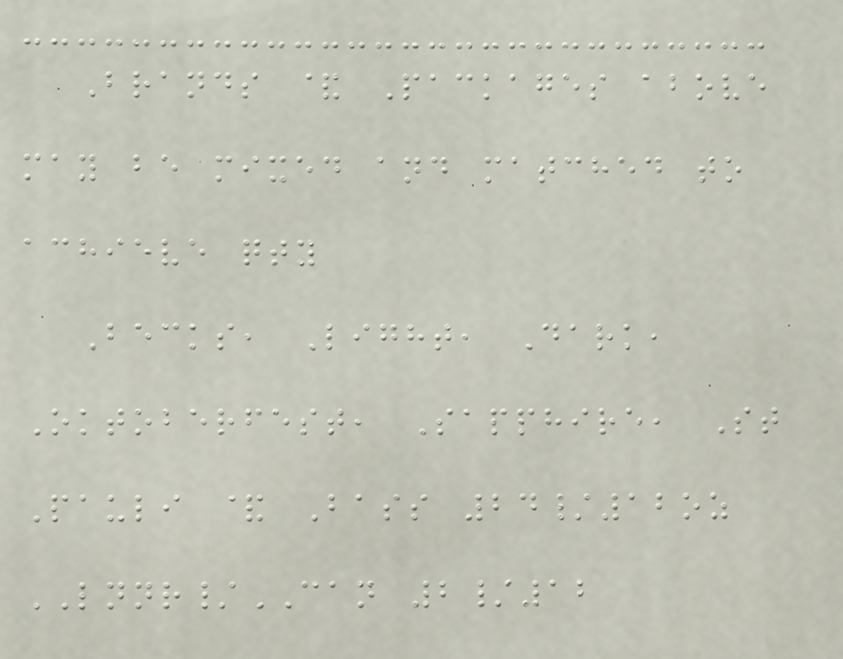Brands & Packages above
may be mixed and matched to
achieve qty
Becks, Light, Dark,
Oktoberfest, Sapphire, St
Pauli & Bass 24/12oz
LNNR/CAN 2/12
